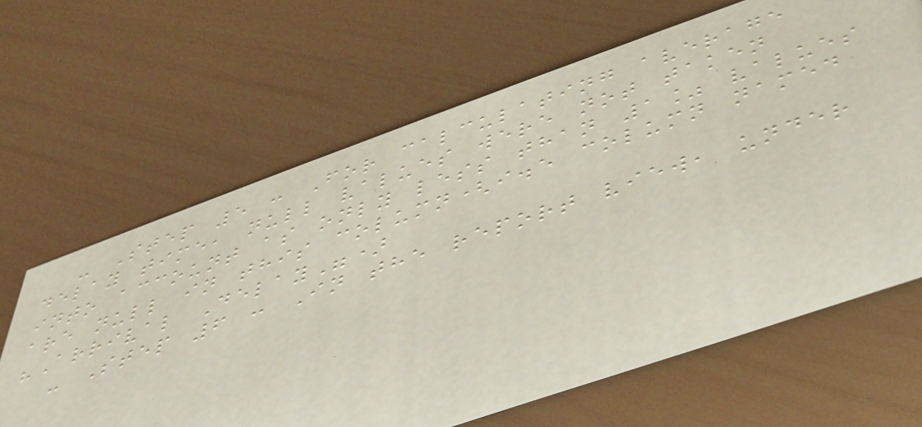- Step 5 : For calculating average
delay time, null values were not taken
into account as only less than 1% values
are null in this column(i.e column named
"Arrival Delay")
- Step 6 : In the report view, under
